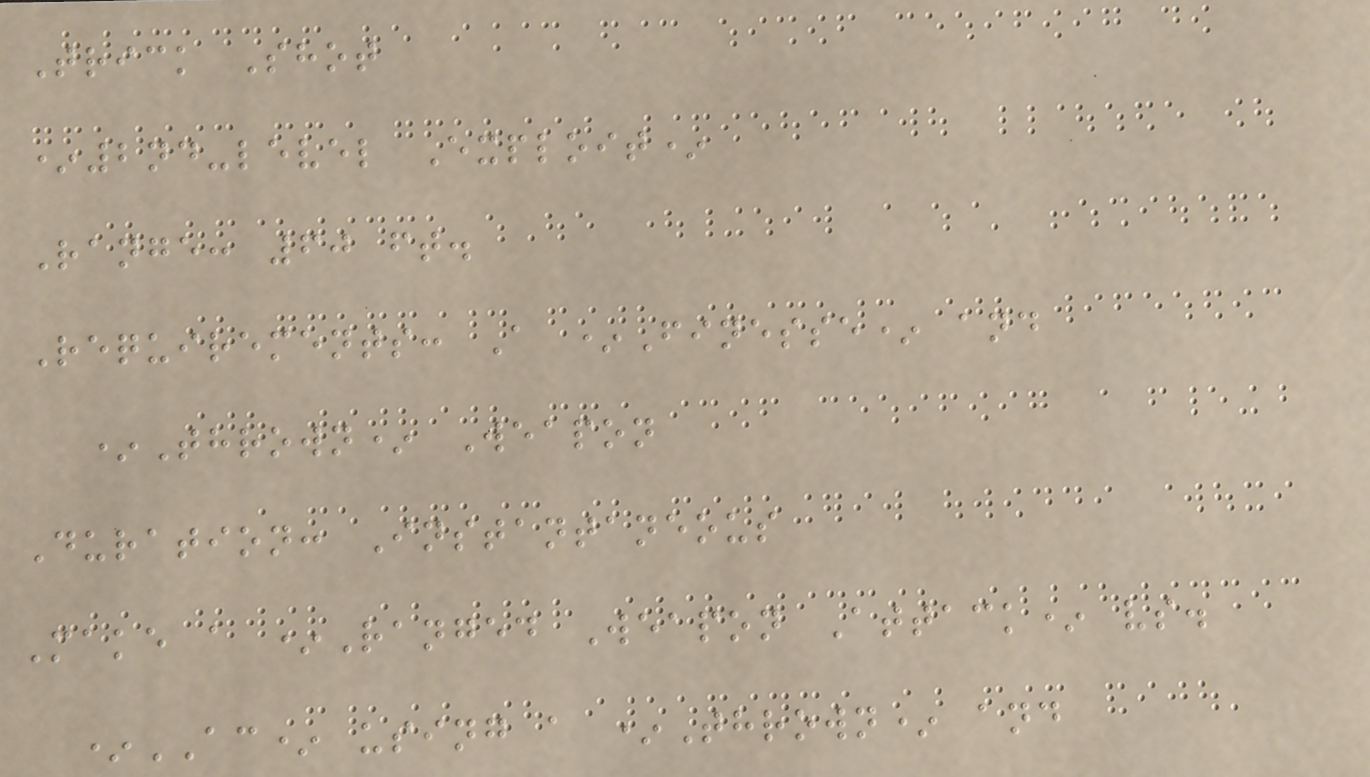Trick Shot
*2nd-level Exploit*
Range: 60 ft.
Requirements: A *Finesse* and
*Thrown* Weapon
Duration: Instantaneous
Make a *Ranged Weapon Attack* vs.
*AC* using a *Thrown* and
